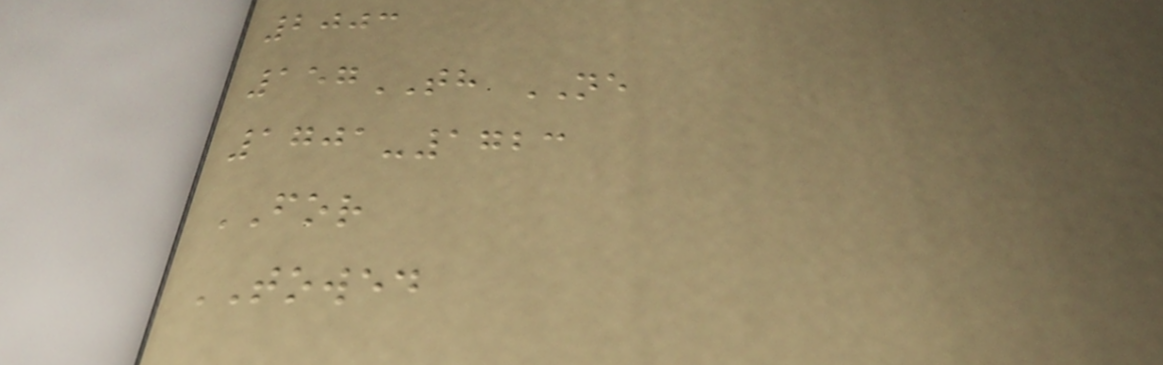2003
157TH NE
1701-1723
FOR
TOWED
